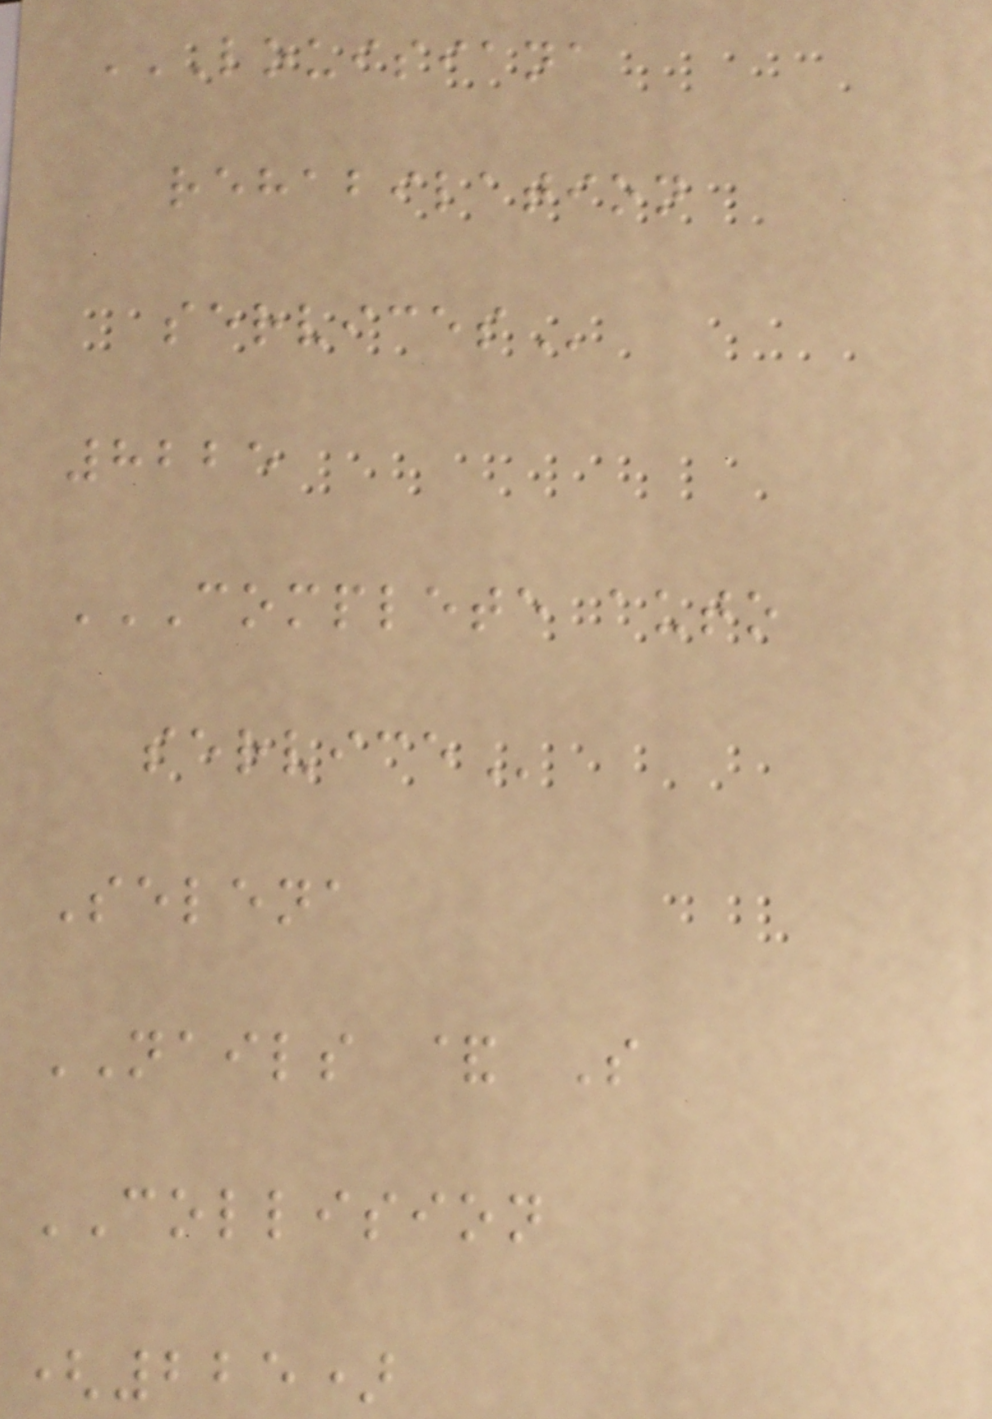LOUISIANA
REHABILATION
SERVICES
8225
COMPLETE AUTO
SERVICE
Selena
NAILS & S
COLLISION
(225)
